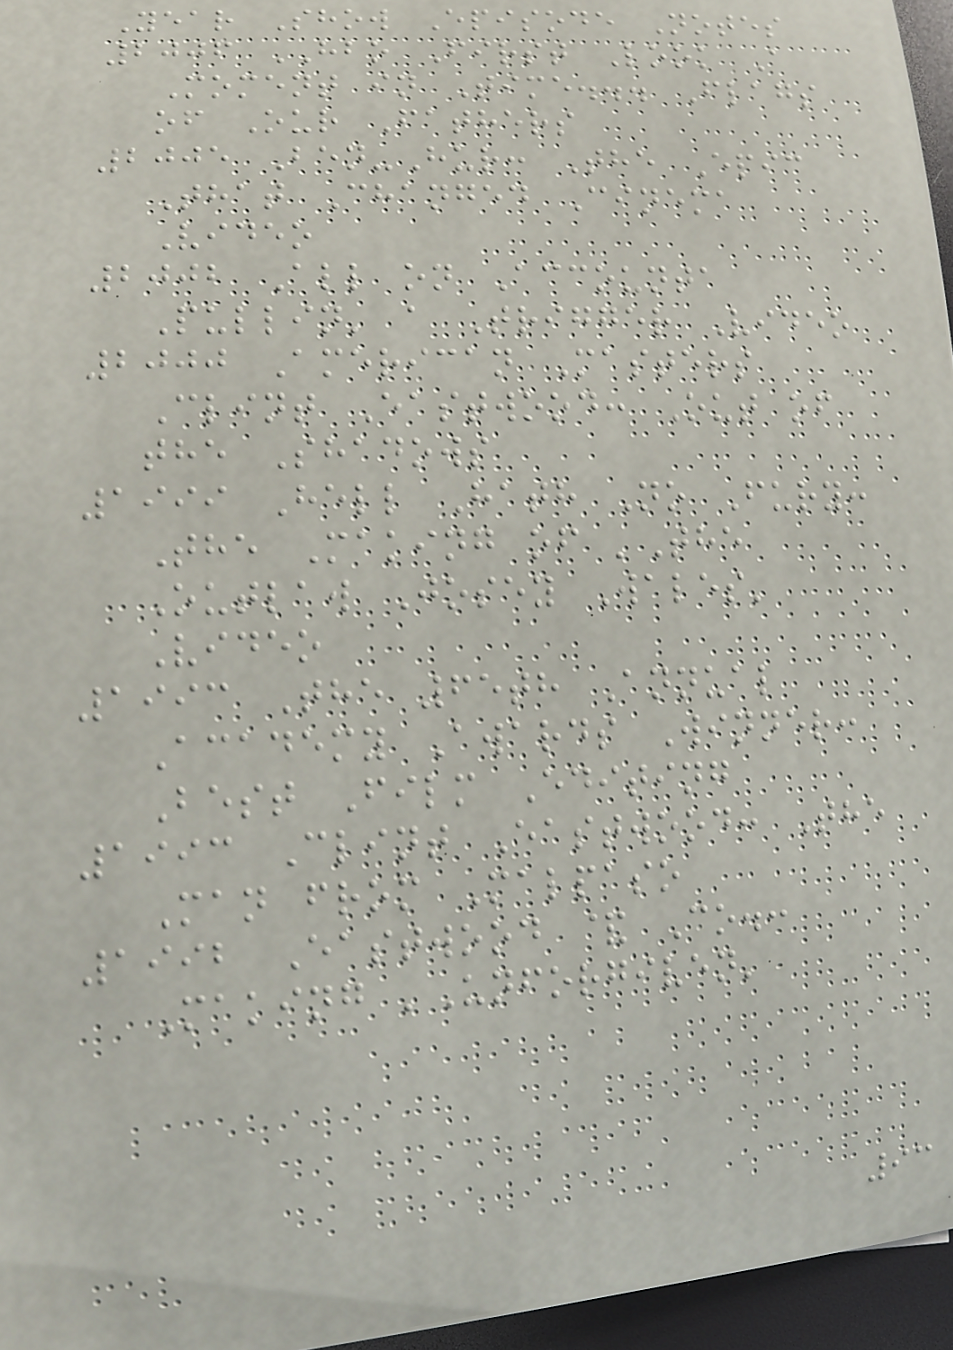Year Show Episode Notes
2006 HBO First Look A
Moment in Time... Flags
of Our Fathers
2005 Ben-Hur: The Epic
That Changed Cinema
Video
2002 All on Accounta
Pullin' a Trigger Video
2000 American Masters
Clint Eastwood: Out of
the Shadows
1999 Hell Hath No Fury:
The Making of 'The
Outlaw Josey Wales'
Video
1993 The 65th Annual
Academy Awards Winner:
Best Film Editing
1993 Clint Eastwood: The
Man from Malpaso
1992 Eastwood & Co.:
Making 'Unforgiven'
93
